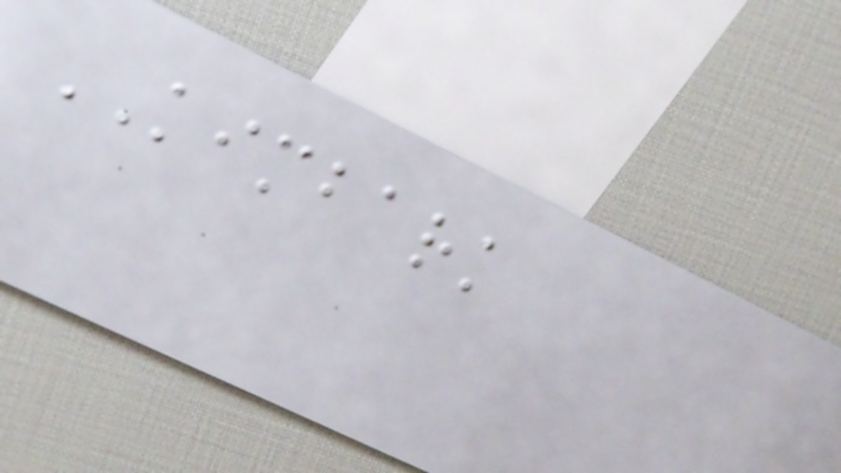KIMBARK
